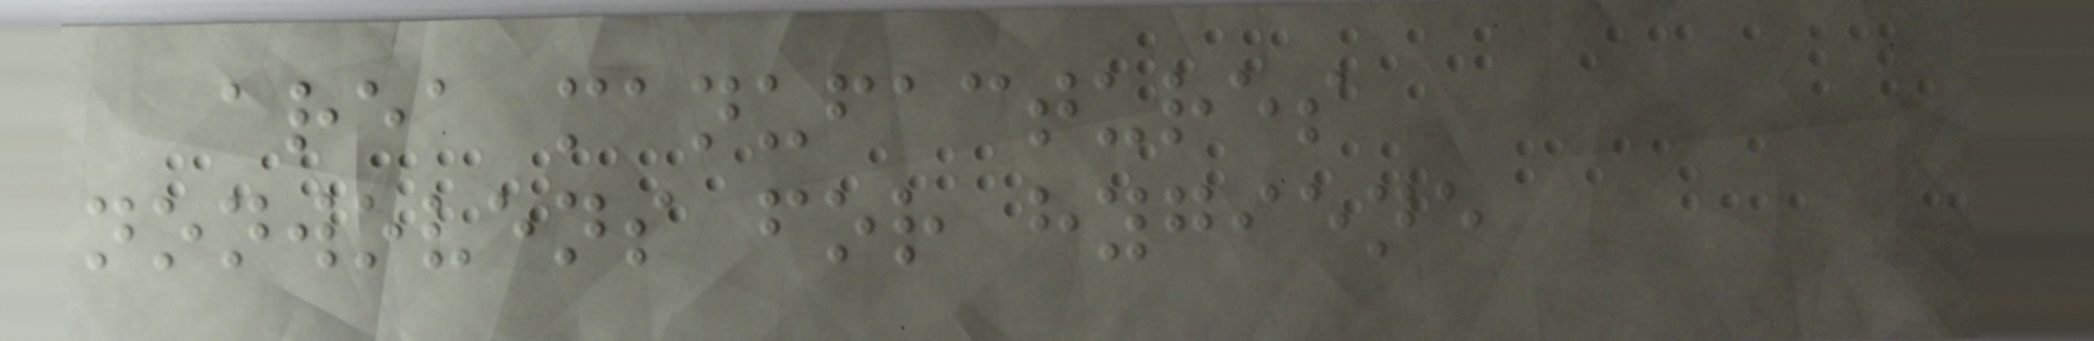area manufactures
nonwovens for hygiene
